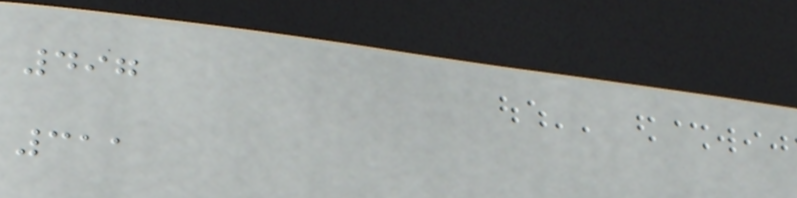497
311
